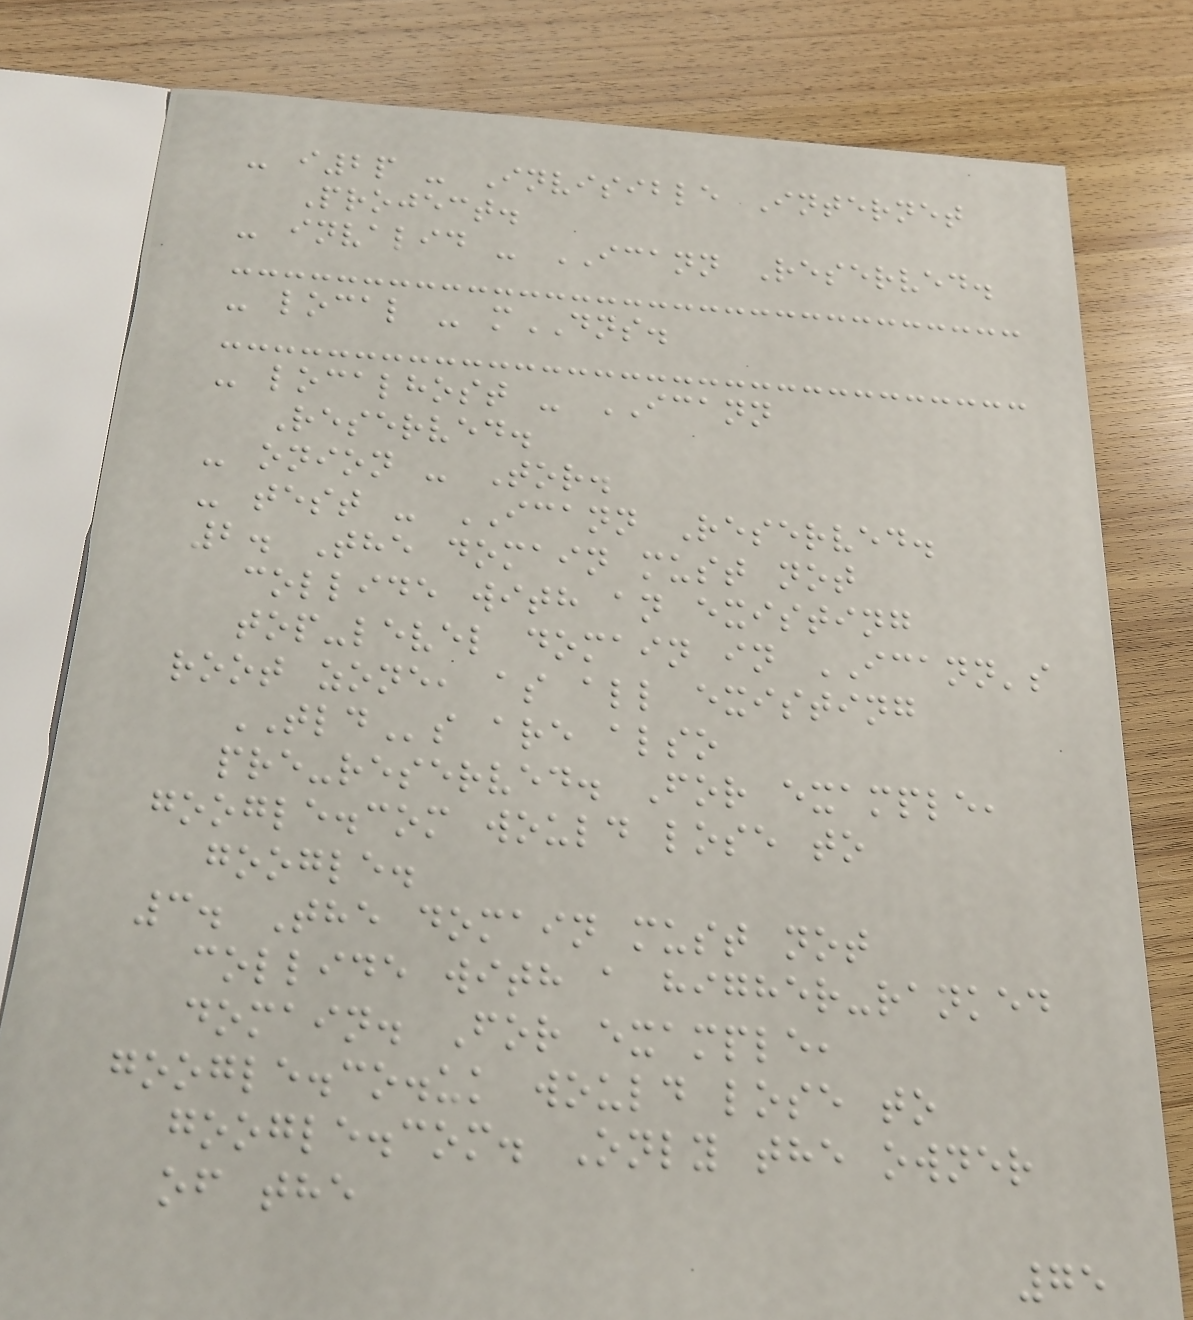- i2p - Invisible Internet
Project.
- invalid - ICANN Reserved.
- local - mDNS.
- localhost - ICANN
Reserved.
- onion - Tor.
- test - ICANN Reserved.
2. The domain must not
collide with an existing
top-level domain in ICANN's
root zone, as all existing
TLDs are also
pre-reserved. For example,
google.com would lose to
google.
3. The domain must not
collide with a higher-ranked
domain. For example,
google.co.uk would lose to
google.com. Only the owner
of the
75
